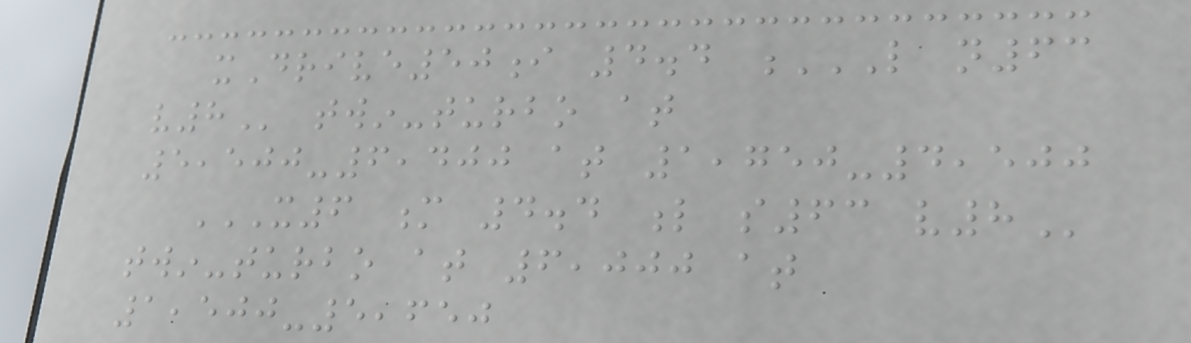xDrive50i 4.4 L N63
V8 twin-turbo at
5,500-6,400 at 1,750-4,500
X6 M 4.4 L S63 V8
twin-turbo at 6,000 at
1,500-5,650
